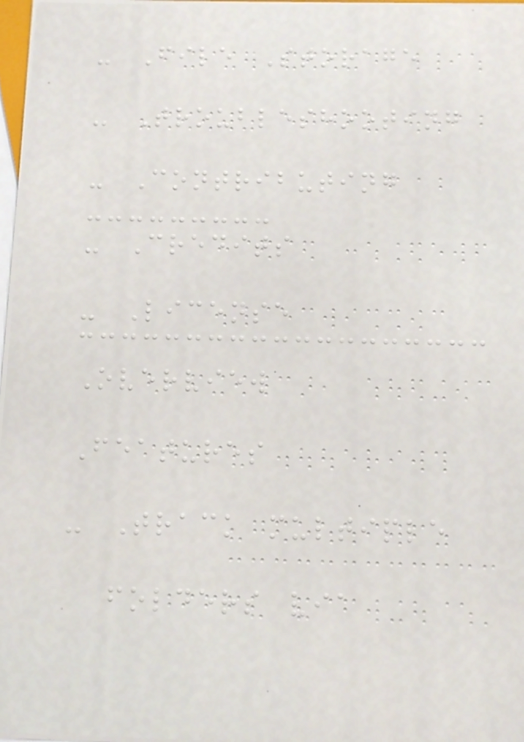- File Storage
- Troubleshooting
- Contributing
- Credits
- License
Overview
Features
- Track multiple
folders via
